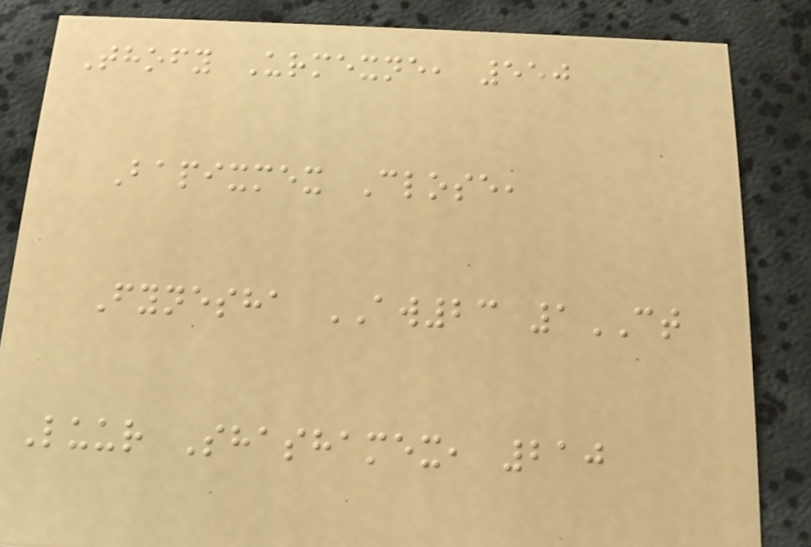Thofy Urmexne, 550
Bapixmex Close,
Fynesha AW23 1CT
Luur Shashamex, 210
